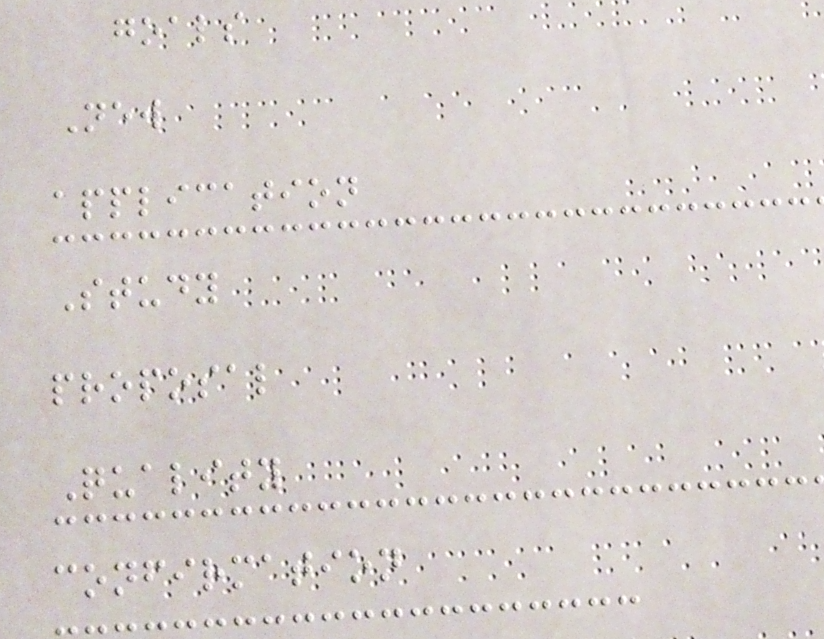goals
New
application
Study
proposal
Quality
confirmation
